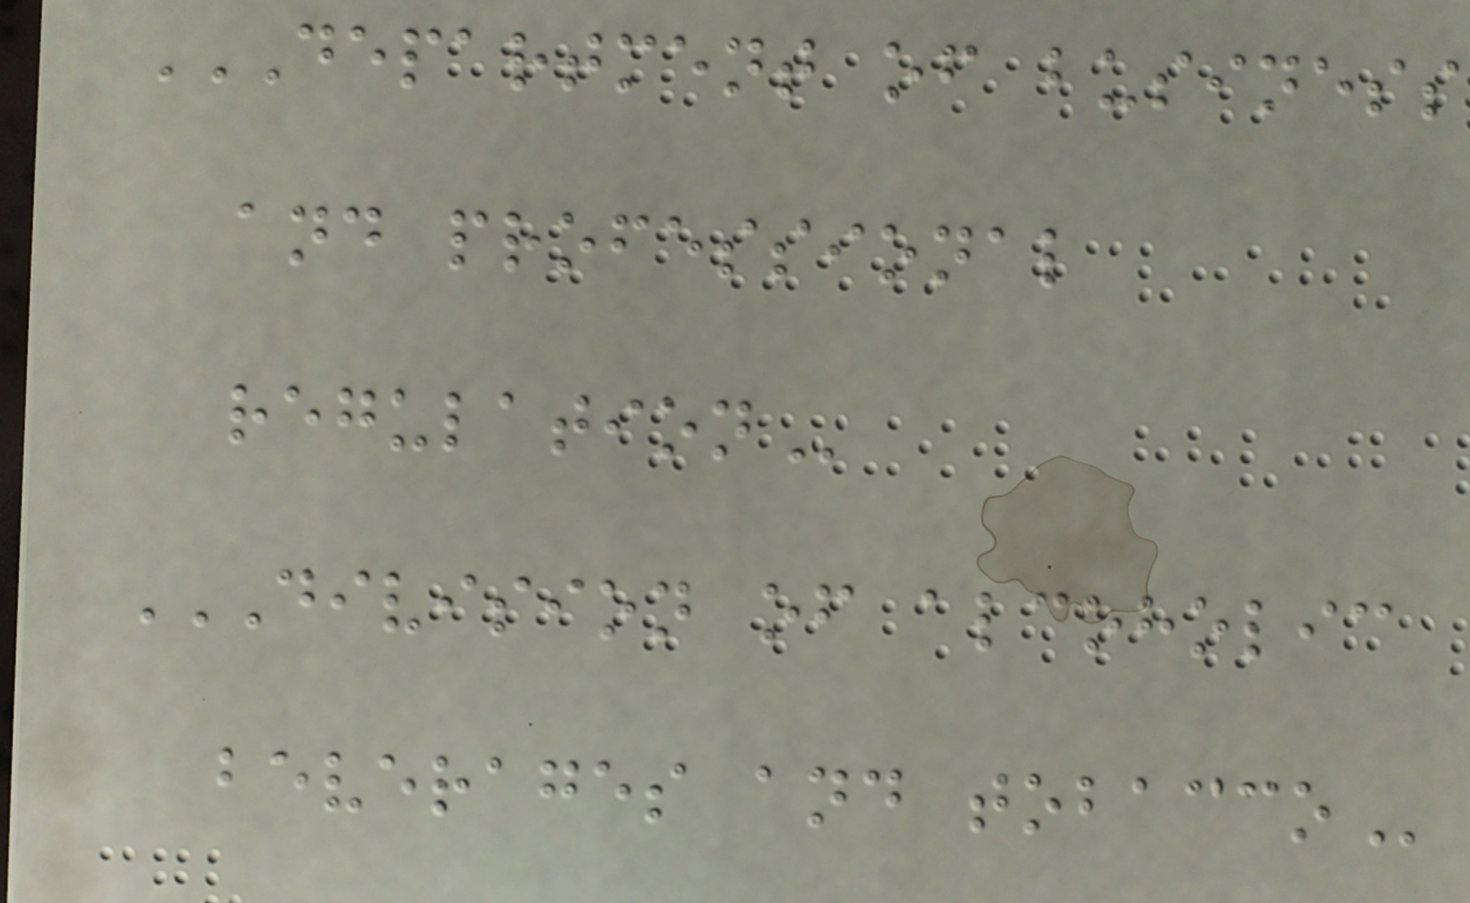DEPARTMENT OF BUSINESS
AND PROFESSIONAL
REGULATION
DIVISION OF ALCOHOLIC
BEVERAGES AND TOBACCO
